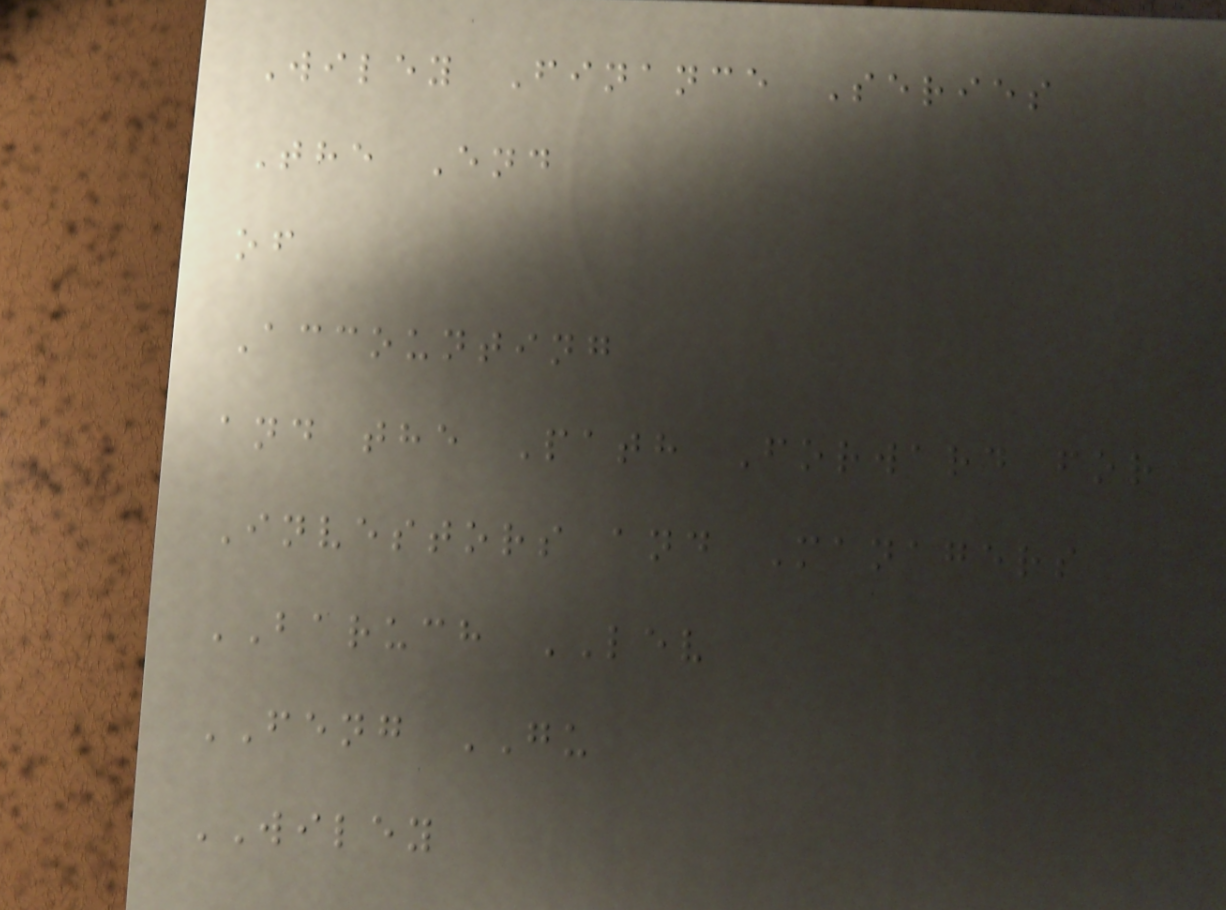Wiley Finance Series
The End
of
Accounting
and the Path Forward for
Investors and Managers
BARUCH LEV
FENG GU
WILEY
